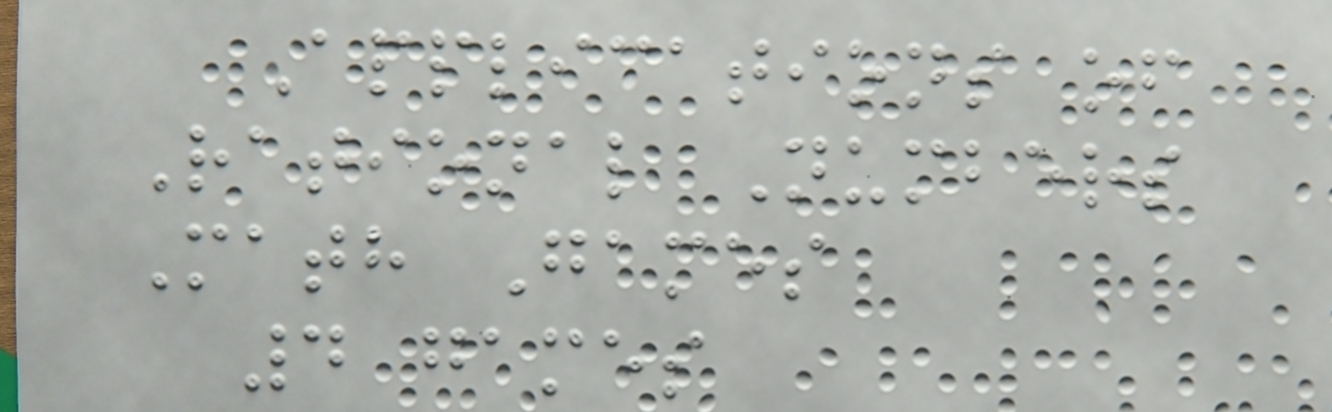Applications of
Rational Numbers
Math Games
4 games
